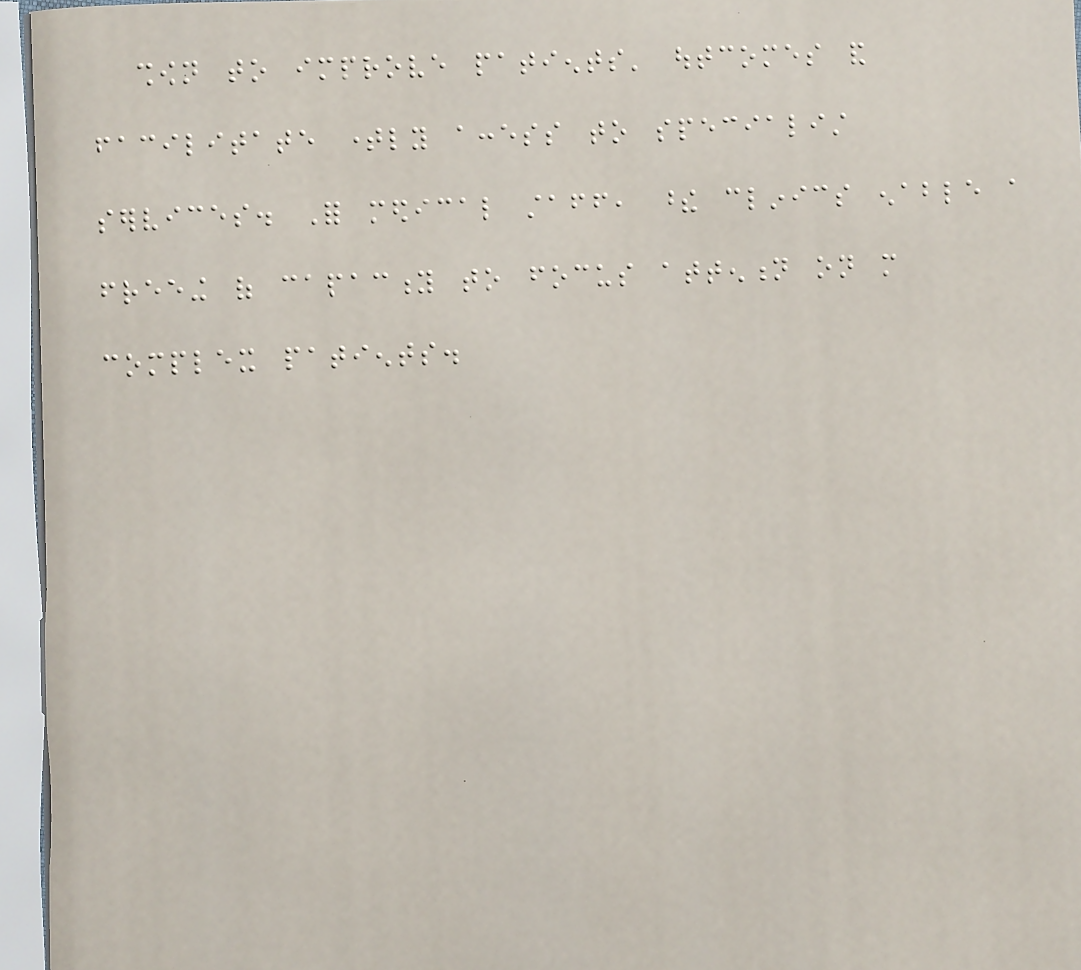shown to improve patients' outcomes and
facilitate timely access to specialist
services. For medical staff, these clinics enable a
freeing of capacity to focus attention on more
complex patients.
